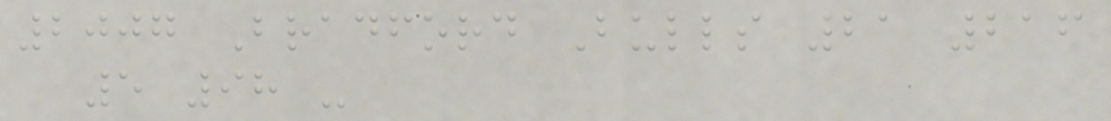2007 Bradford Bulls 21 216
5 98 -
